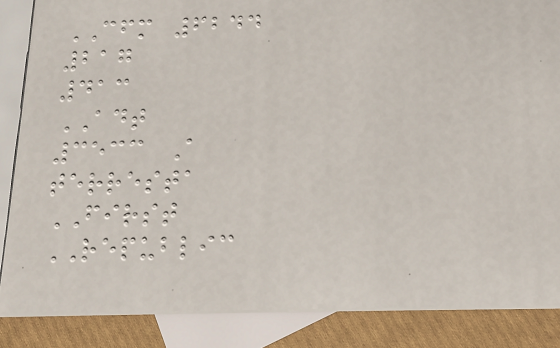CFM 6244
217
413
ADT
3533 A
terresta
FIRST
REPUBLIC
